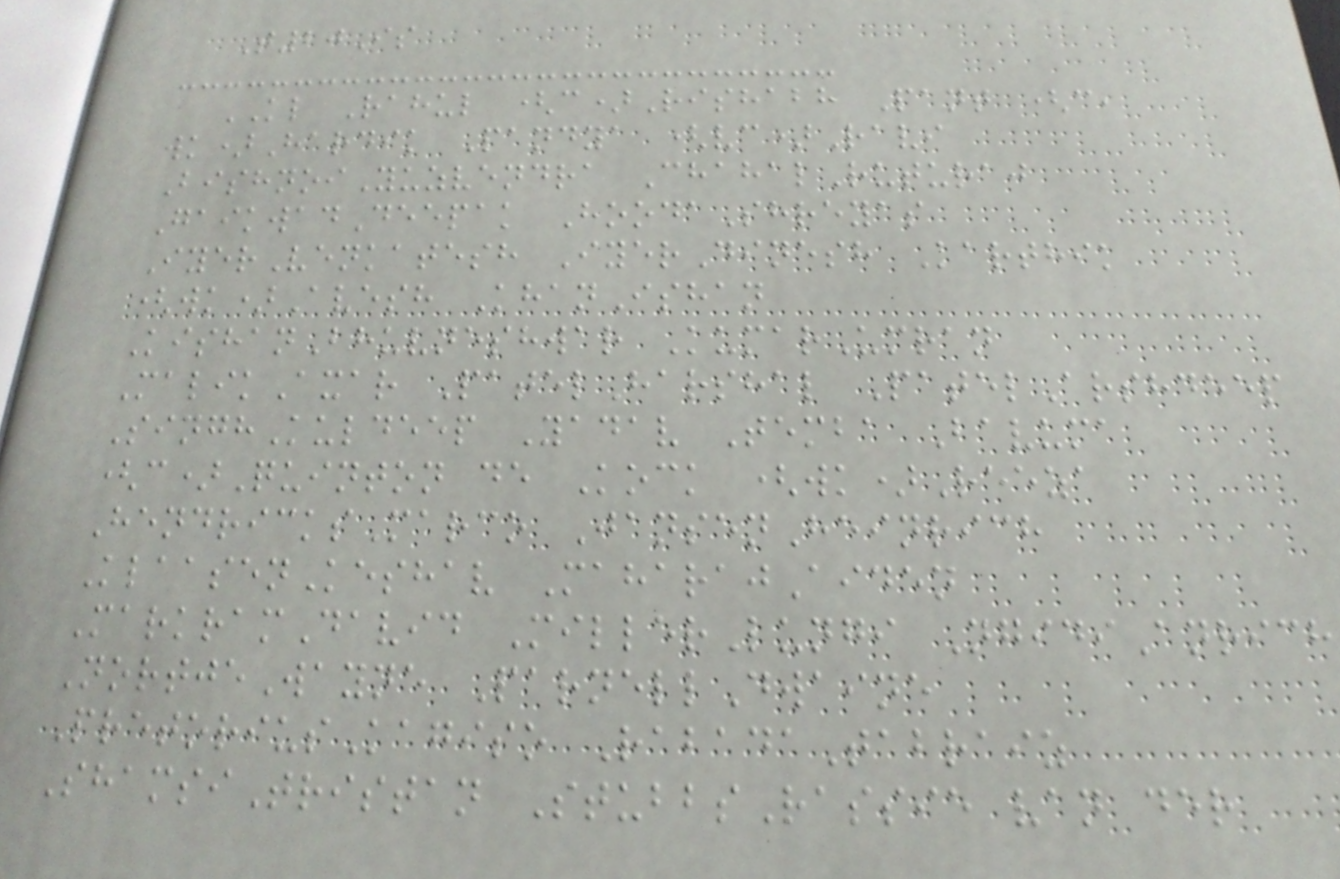T20Is
KL Rahul (c)Rishabh Pant (c,
wk)Hardik Pandya (vc)Ravi
BishnoiYuzvendra ChahalRuturaj
GaikwadDeepak HoodaShreyas
IyerVenkatesh IyerDinesh Karthik
(wk)Avesh KhanIshan
KishanBhuvneshwar KumarUmran
MalikAxar PatelHarshal PatelArshdeep
SinghKuldeep Yadav Temba Bavuma
(c)Quinton de Kock (wk)Reeza
HendricksMarco JansenHeinrich
KlaasenKeshav MaharajAiden
MarkramDavid MillerLungi NgidiAnrich
NortjeWayne ParnellDwaine
PretoriusKagiso RabadaTabraiz
ShamsiTristan StubbsRassie van der
